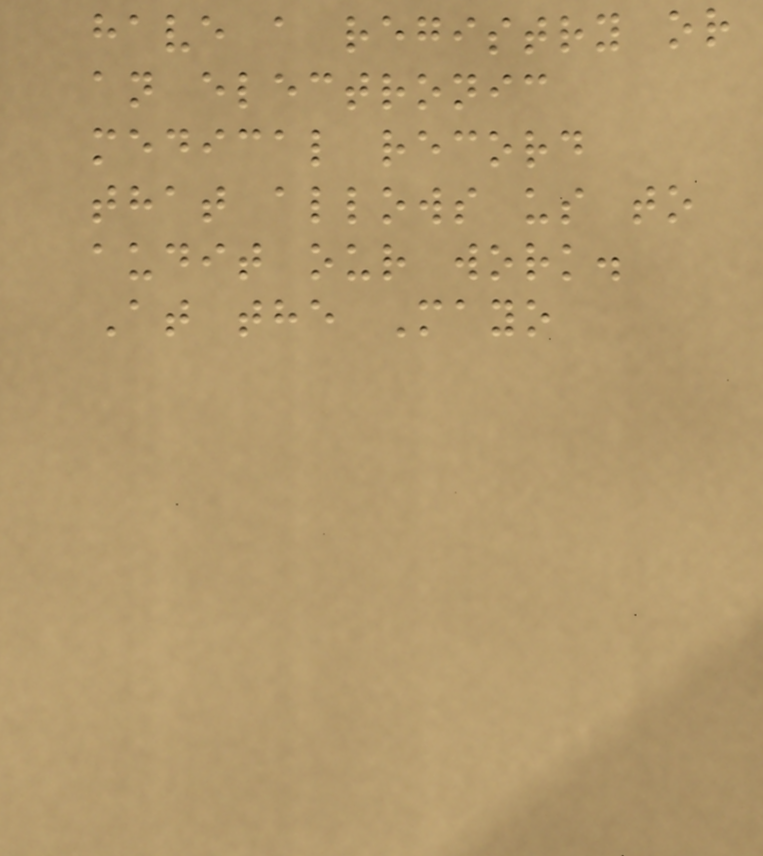have a registry or
an electronic
medical record
that allows us to
audit our work.
At the Mayo
